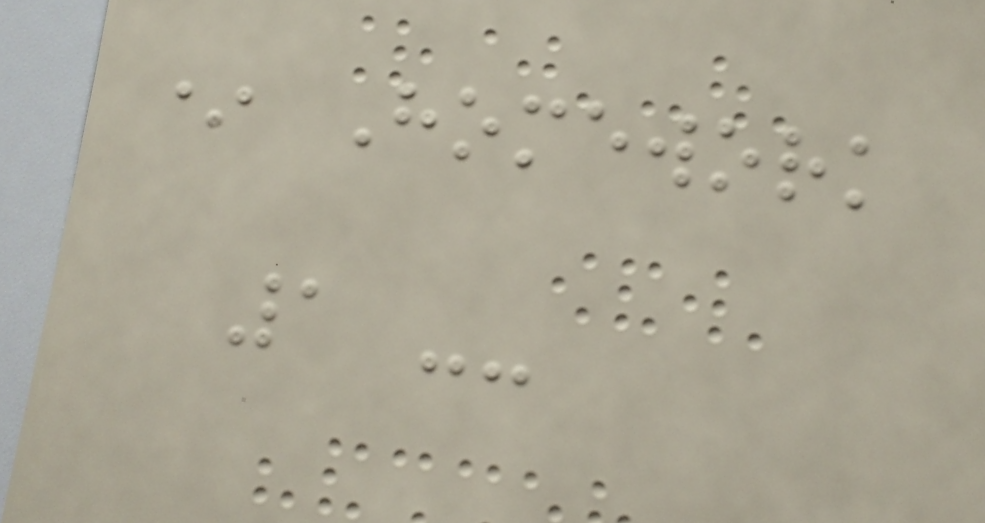* Homework
1 --
